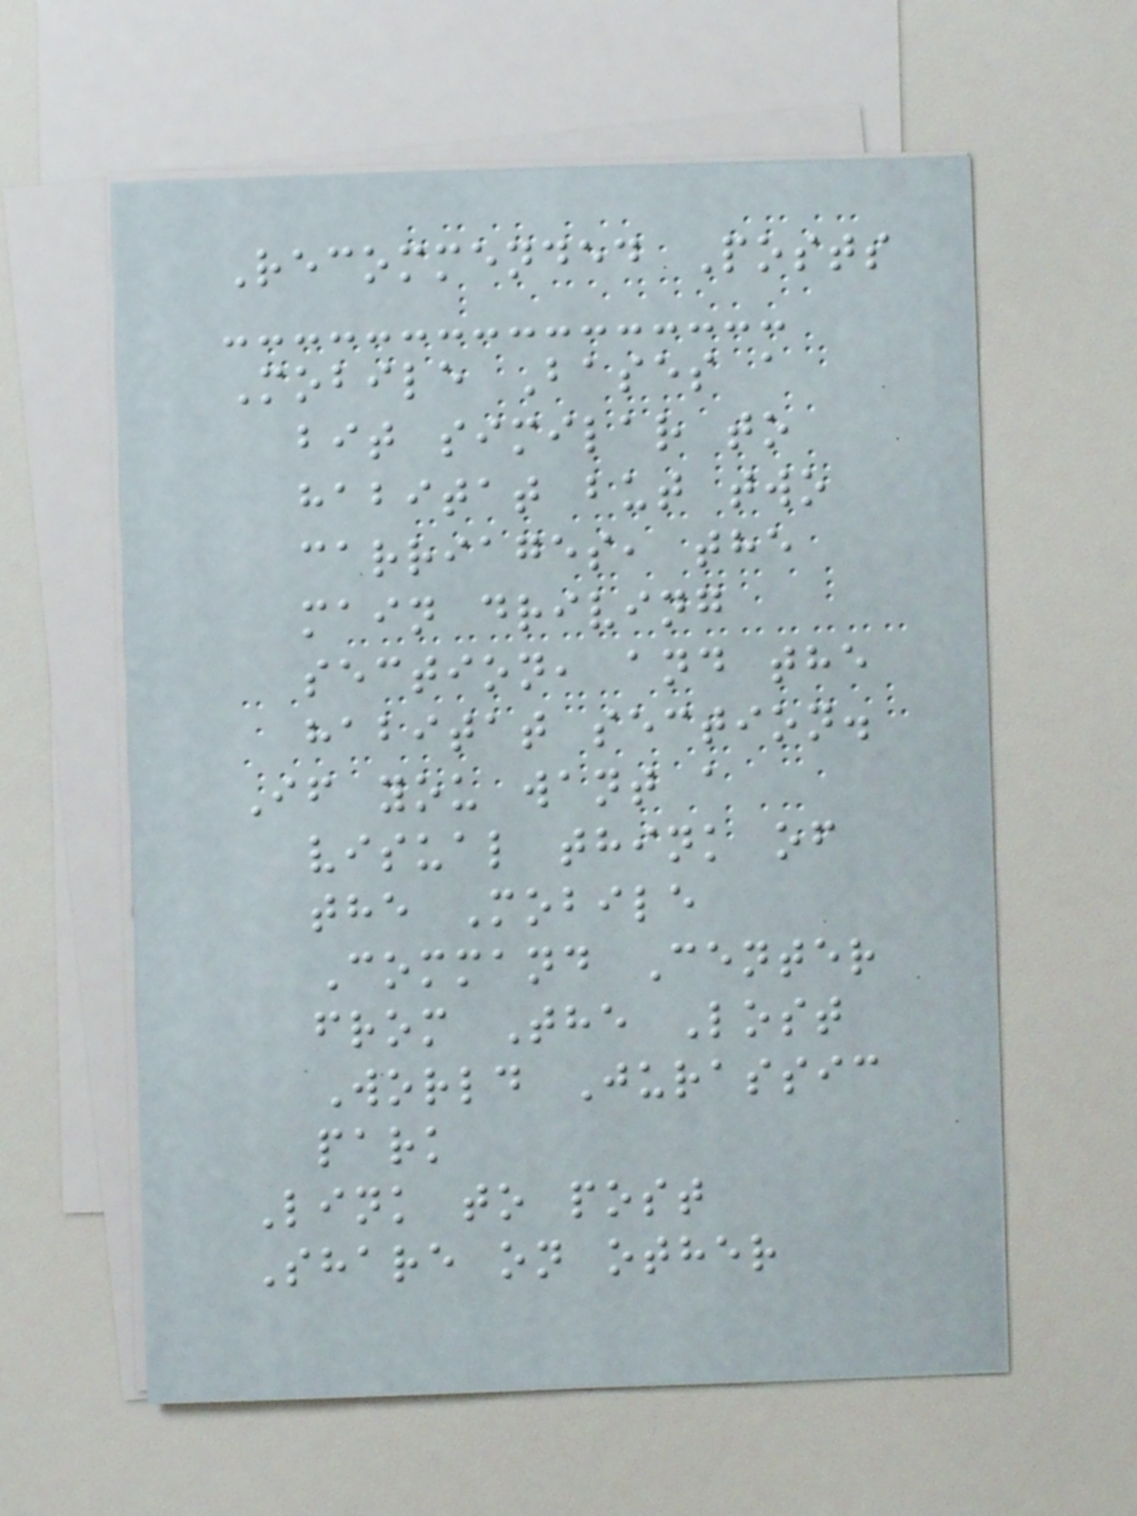Recommended Posts
Mobile Bases a
bit similar to
habitat but two
carriages, the
main driving
section, and the
habitat section.
If you want a
visual think of
the Mobile
Command Center
from The Lost
World Jurassic
park
Link to post
Share on other
